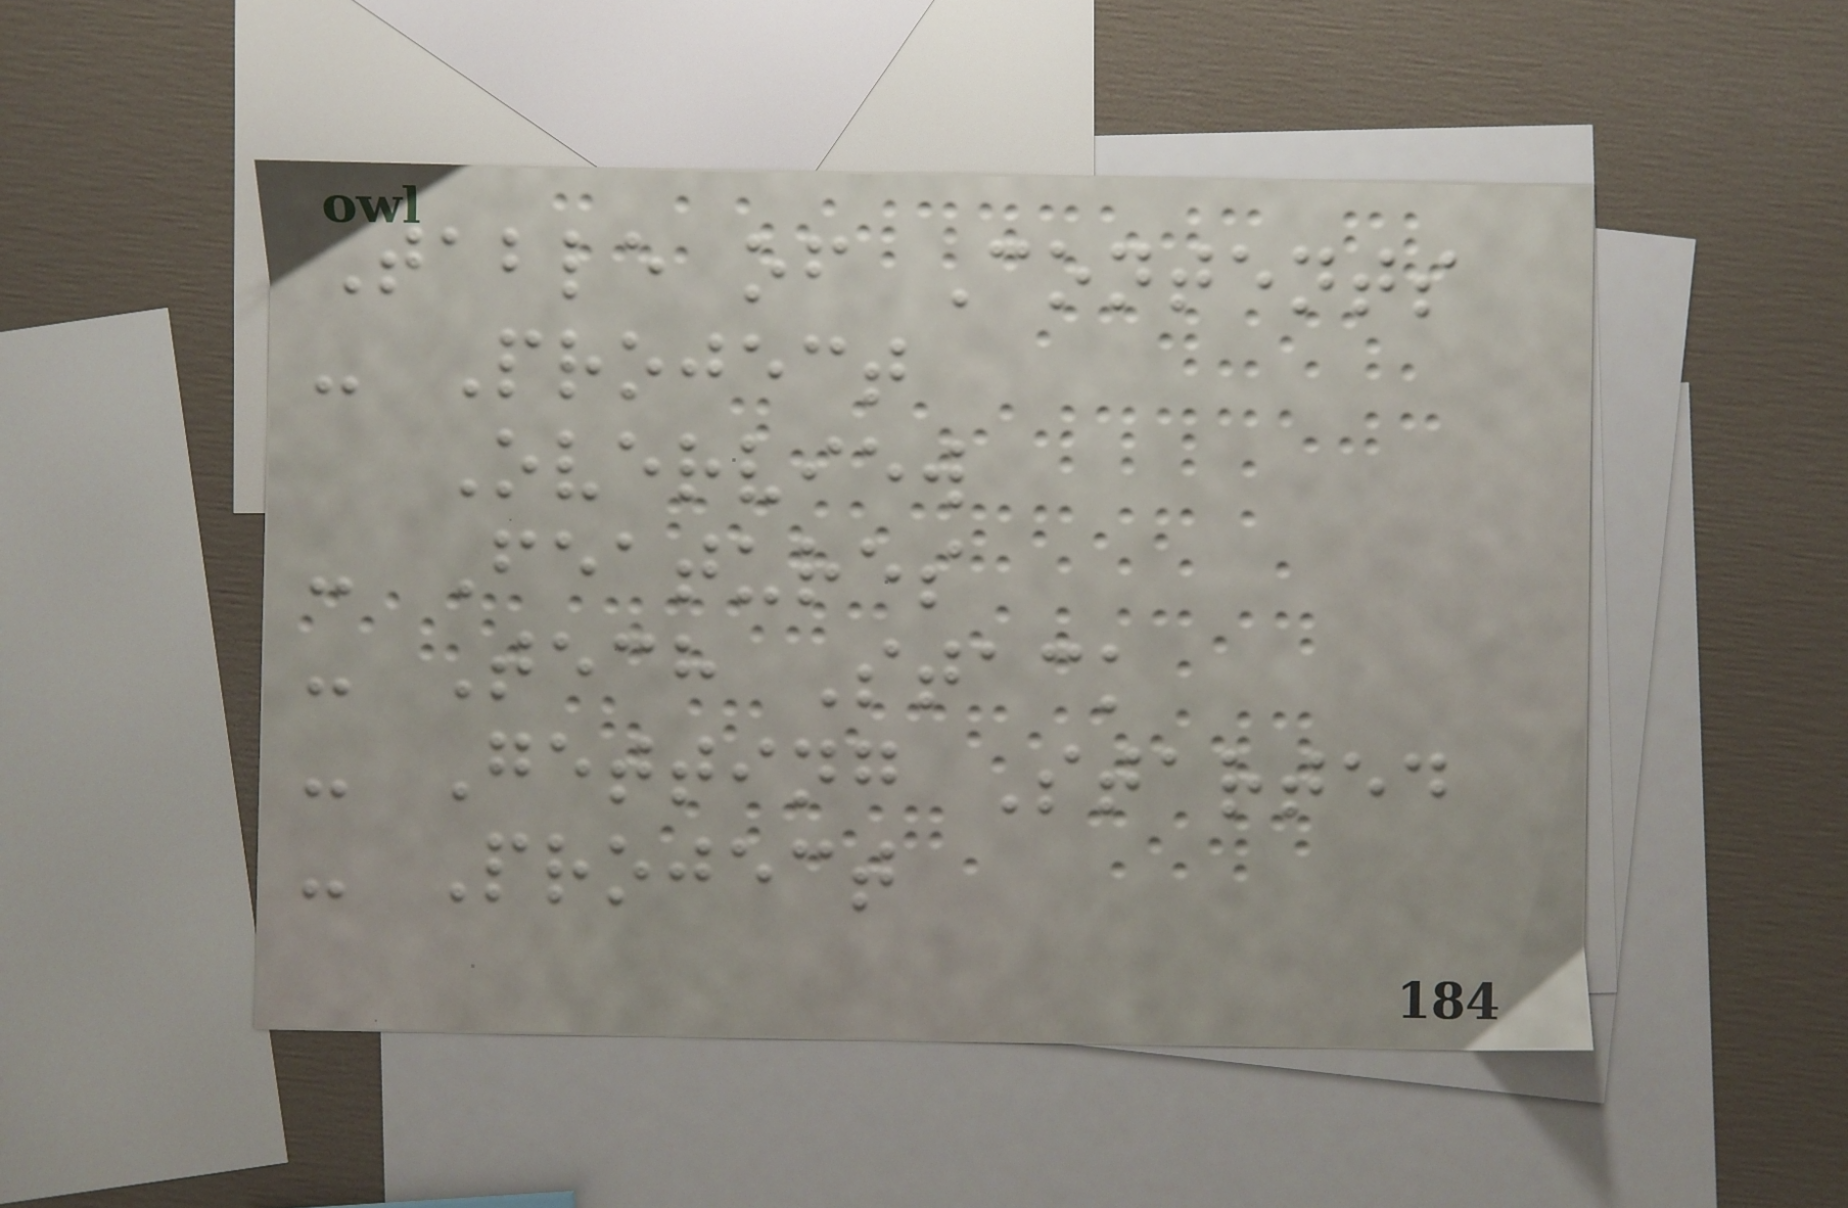Table of Contents
- Project
Overview
- Features
- Tech Stack
- Getting Started
- Project
